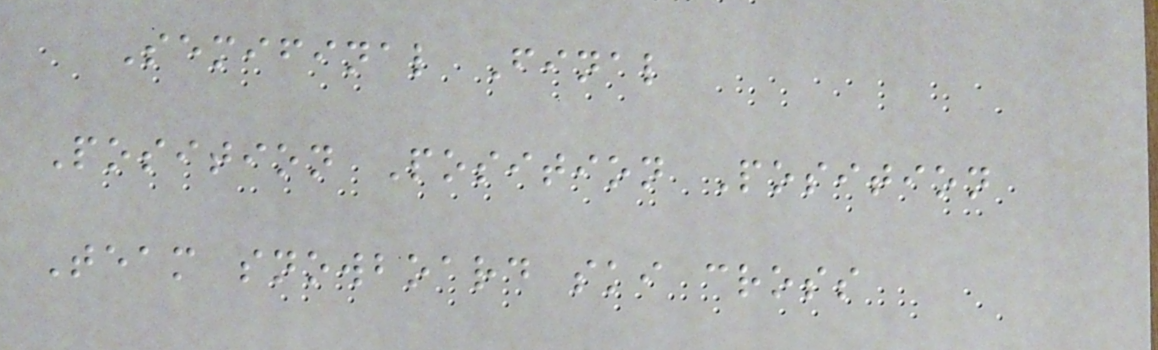Semifinal Final
Position Position Position
Team snowboard ski cross
